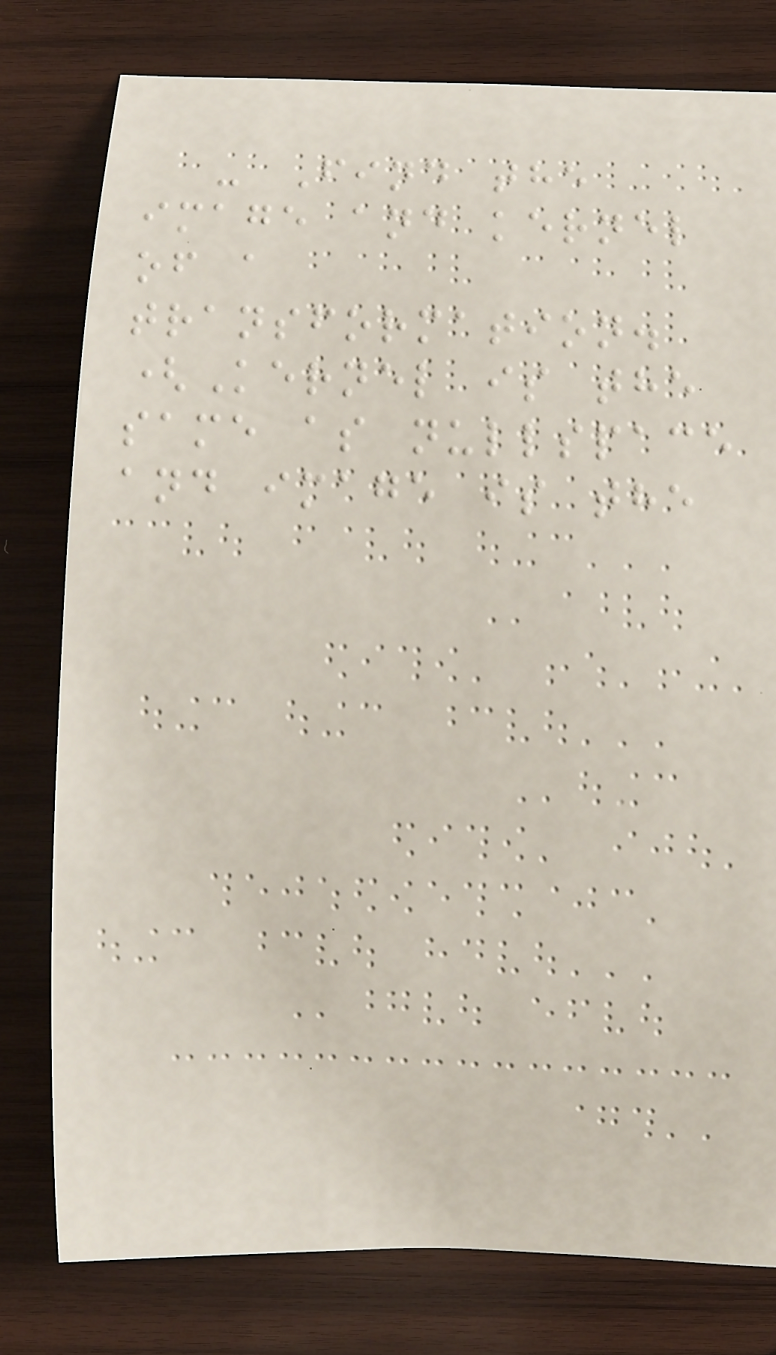- Find the
image and kernel
of a
transformation.
(Kernel is the
same as nullspace
and image is the
